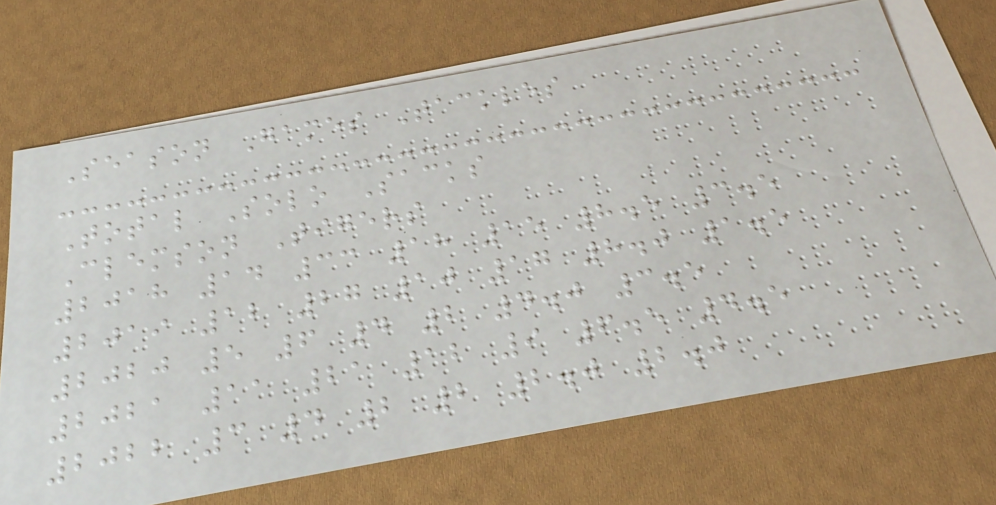Season Games Tackles
Total Solo Sacks
Clemson Tigers
2018 14 33 18 15 8.5 3.5
2019 12 27 10 17 8.0 1.5
2020 5 6 4 2 4.0 3.5
2021 11 21 12 9 6.5 4.5
2022 3 4 2 2 2.0 2.0
